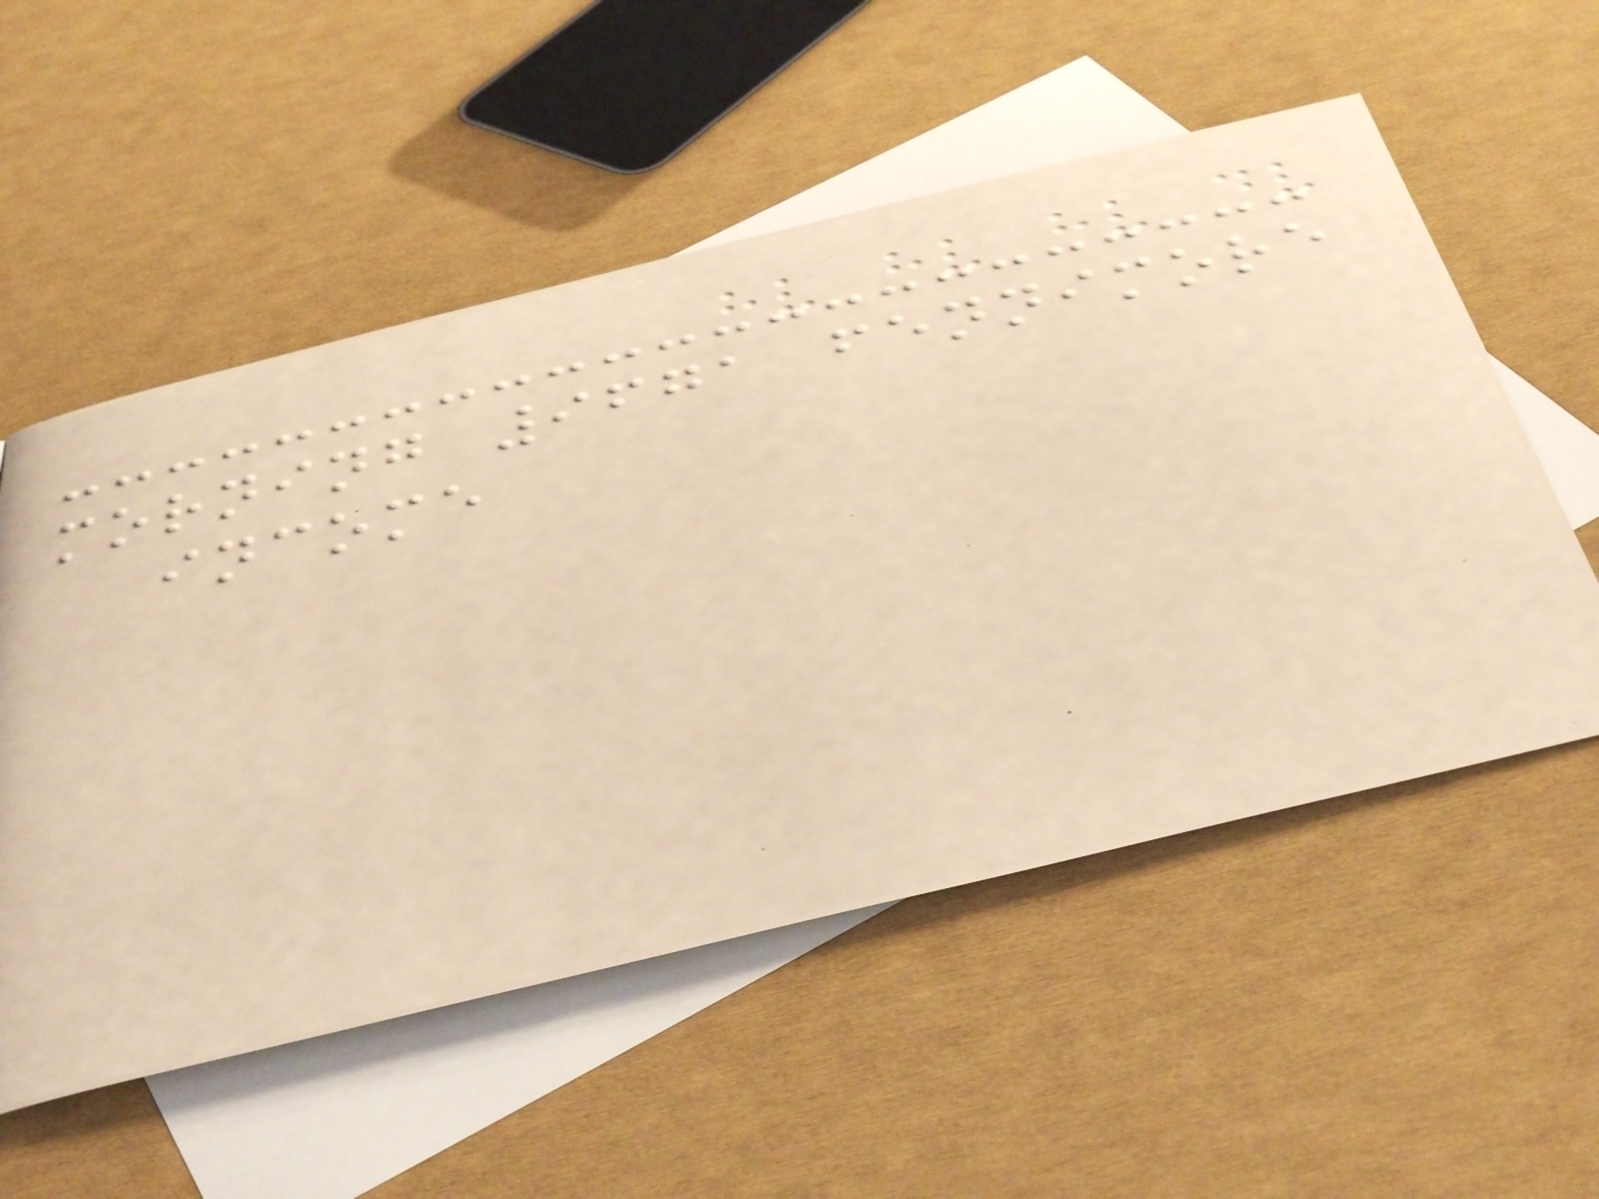morning 9671 fennimore
income
